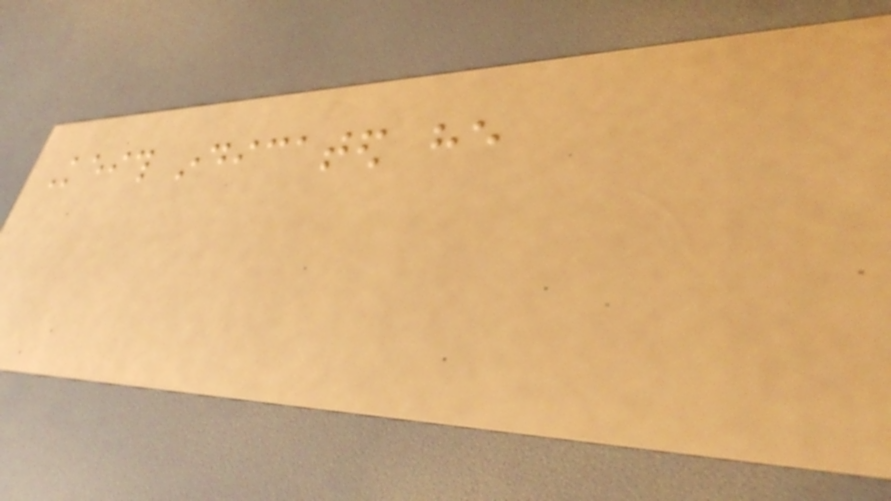Keith indicated he
